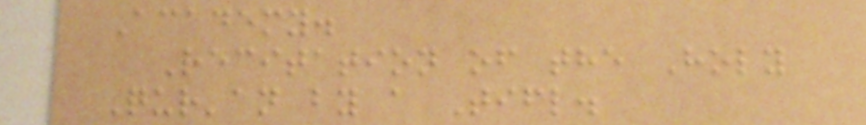Academy.
Recitation of the Holy
Qur'an by a Tifl.
